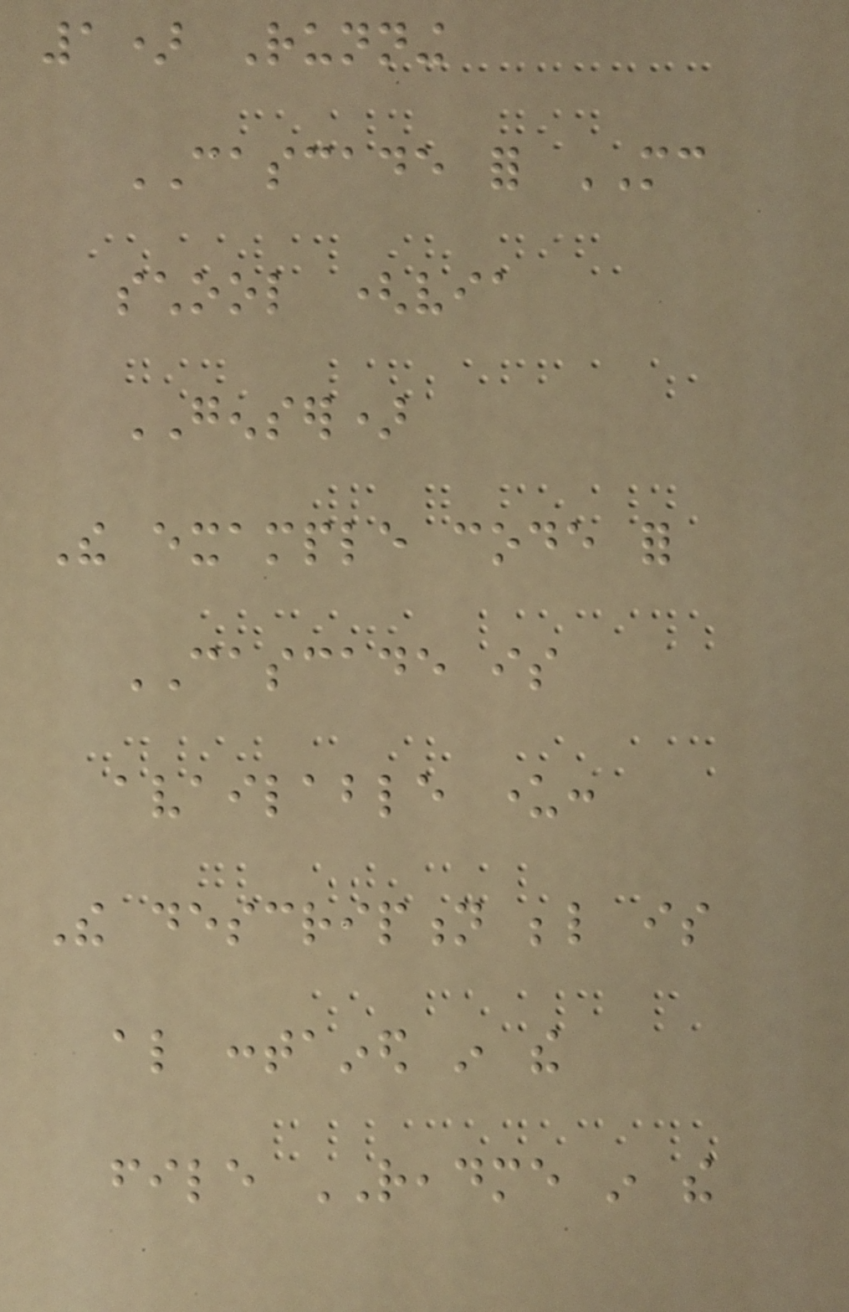1) Running
CASCADE for MC
school (via
GENSER)
The example code for
CASCADE is
available under:
The description below is
also contained in the
file README in the
